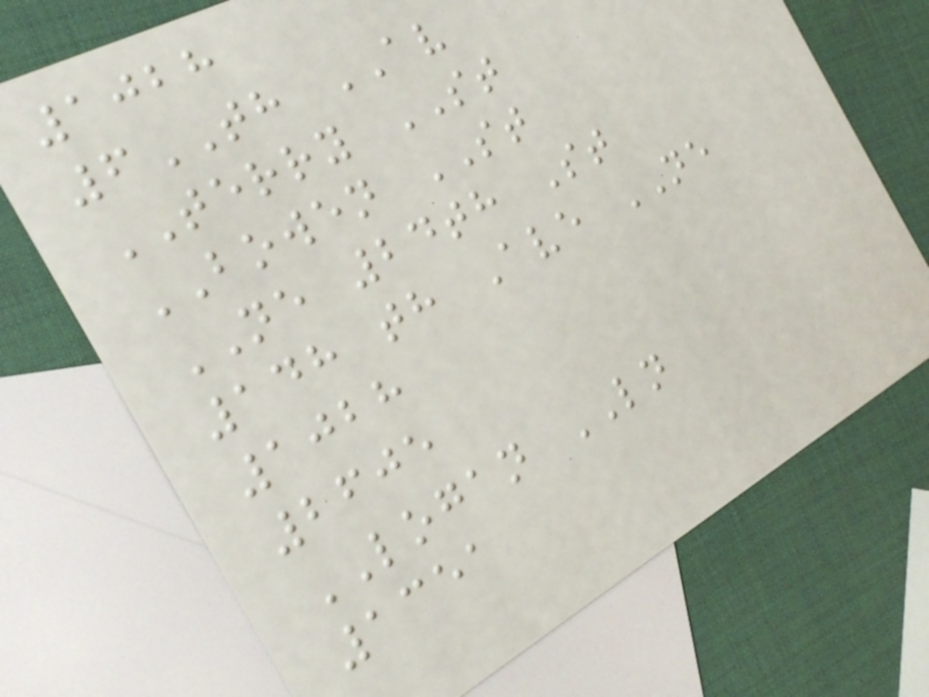1028
6TH AV
TERRY ST
BOWEN ST
NE 24th St
148 th Ave NE
1028
2605
LOGAN LN
1351
